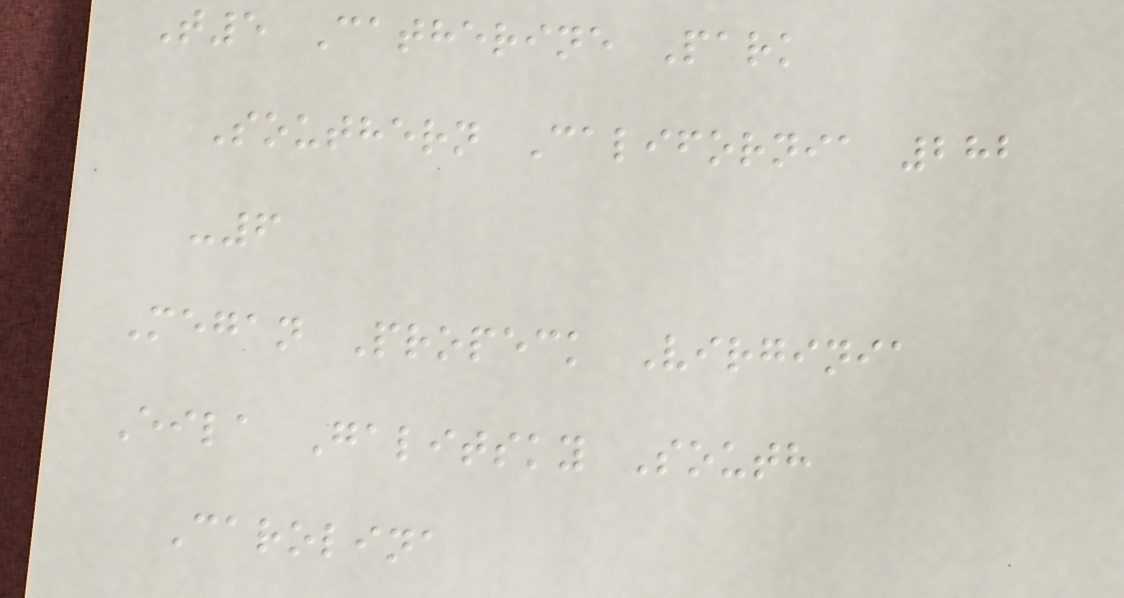T5 Catherine Park
Southern California 282
-6
Megan Propeck Virginia
Eila Galitsky South
Carolina
